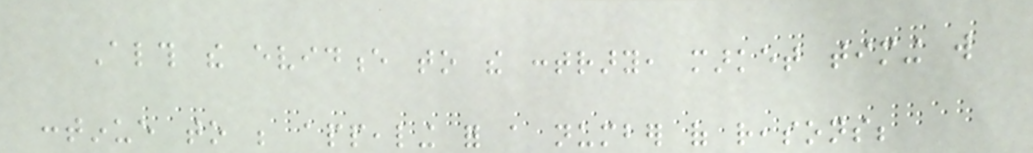Although the evidence to the contrary, market timing will
continue to be appealing for a number of reasons;
